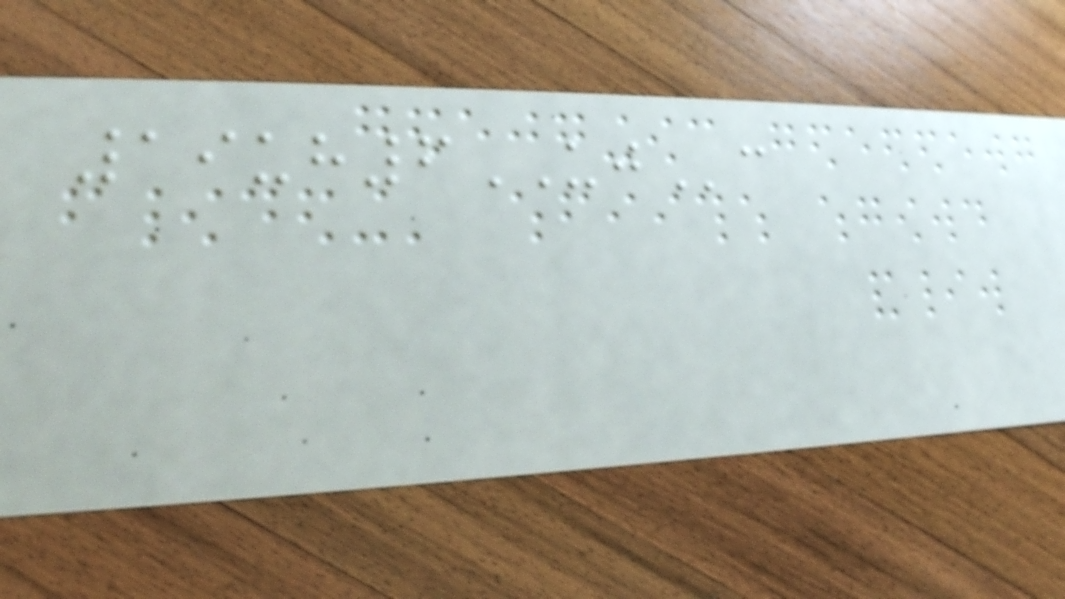19uh6UJc
